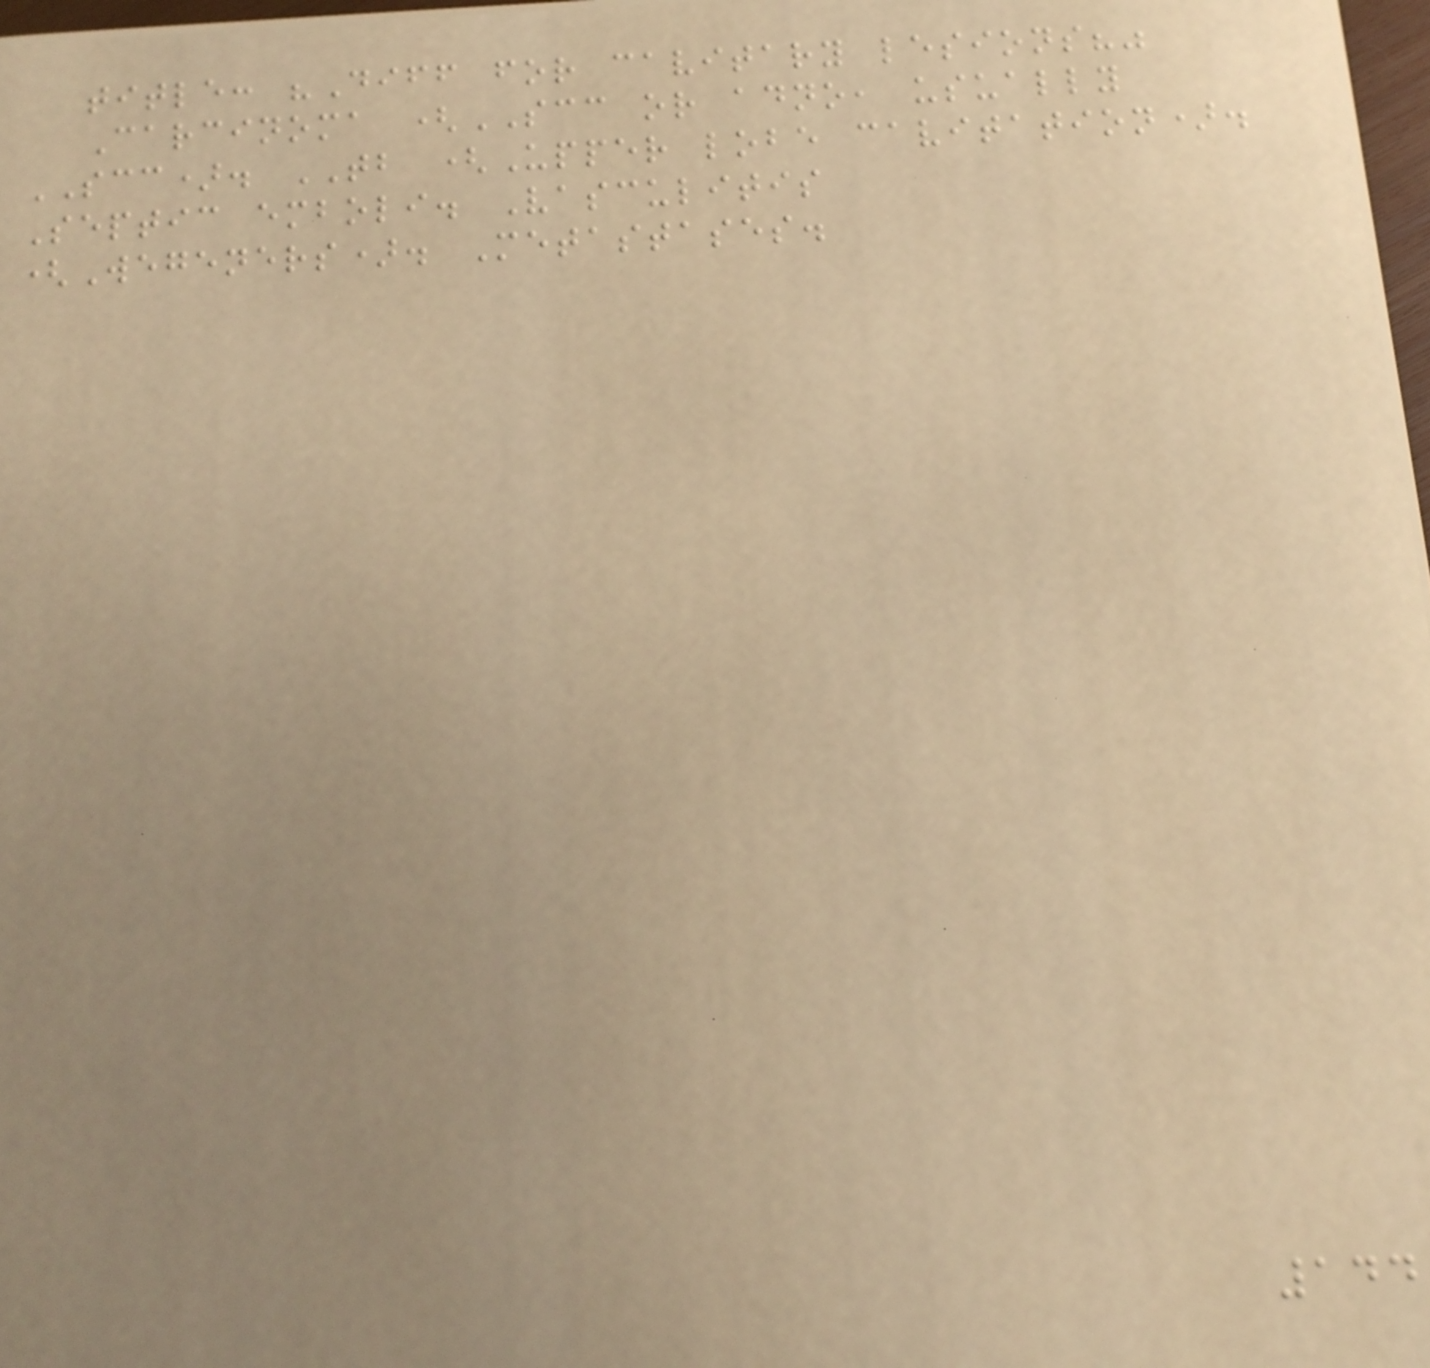title: "Diff for cavitary lesions?"
Carcinoma (SCC or adno, usually
SCC). TB (Upper lobe cavitation).
Septic emboli. Vasculitis
(Wegeners). Metastases.
144
